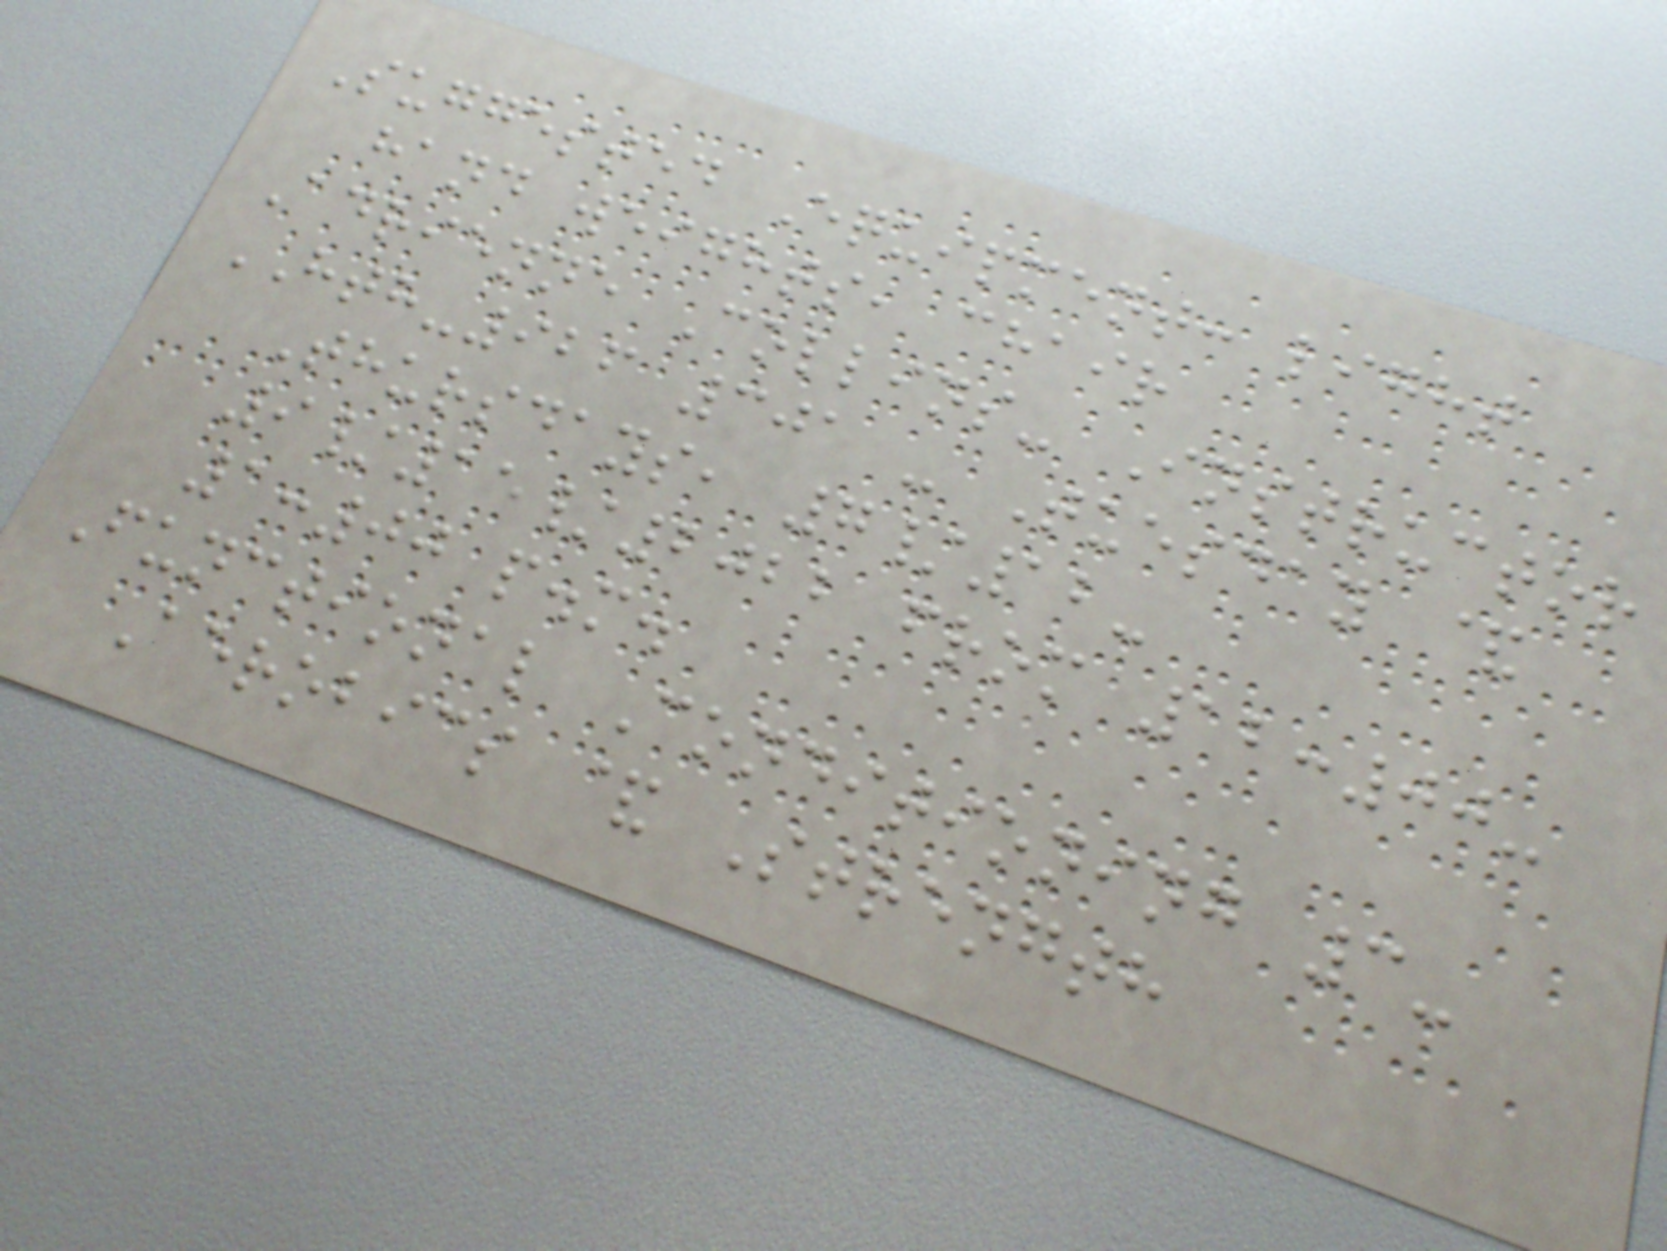Suggested Equipment: light
hand weights, chair
Adrienne Collins- Instructor
HTH-926 301 - Tuesday &
Thursdays, 7/12-
9/15/2022 from 12:00-
1:00 p.m.
Functional Conditioning 3-
Aerobics & Strength
